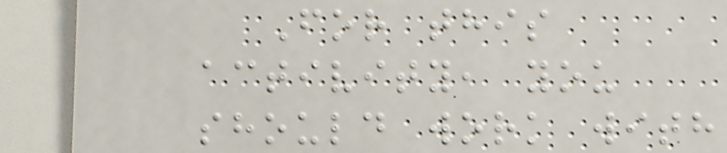For this
activity, you
should work with
